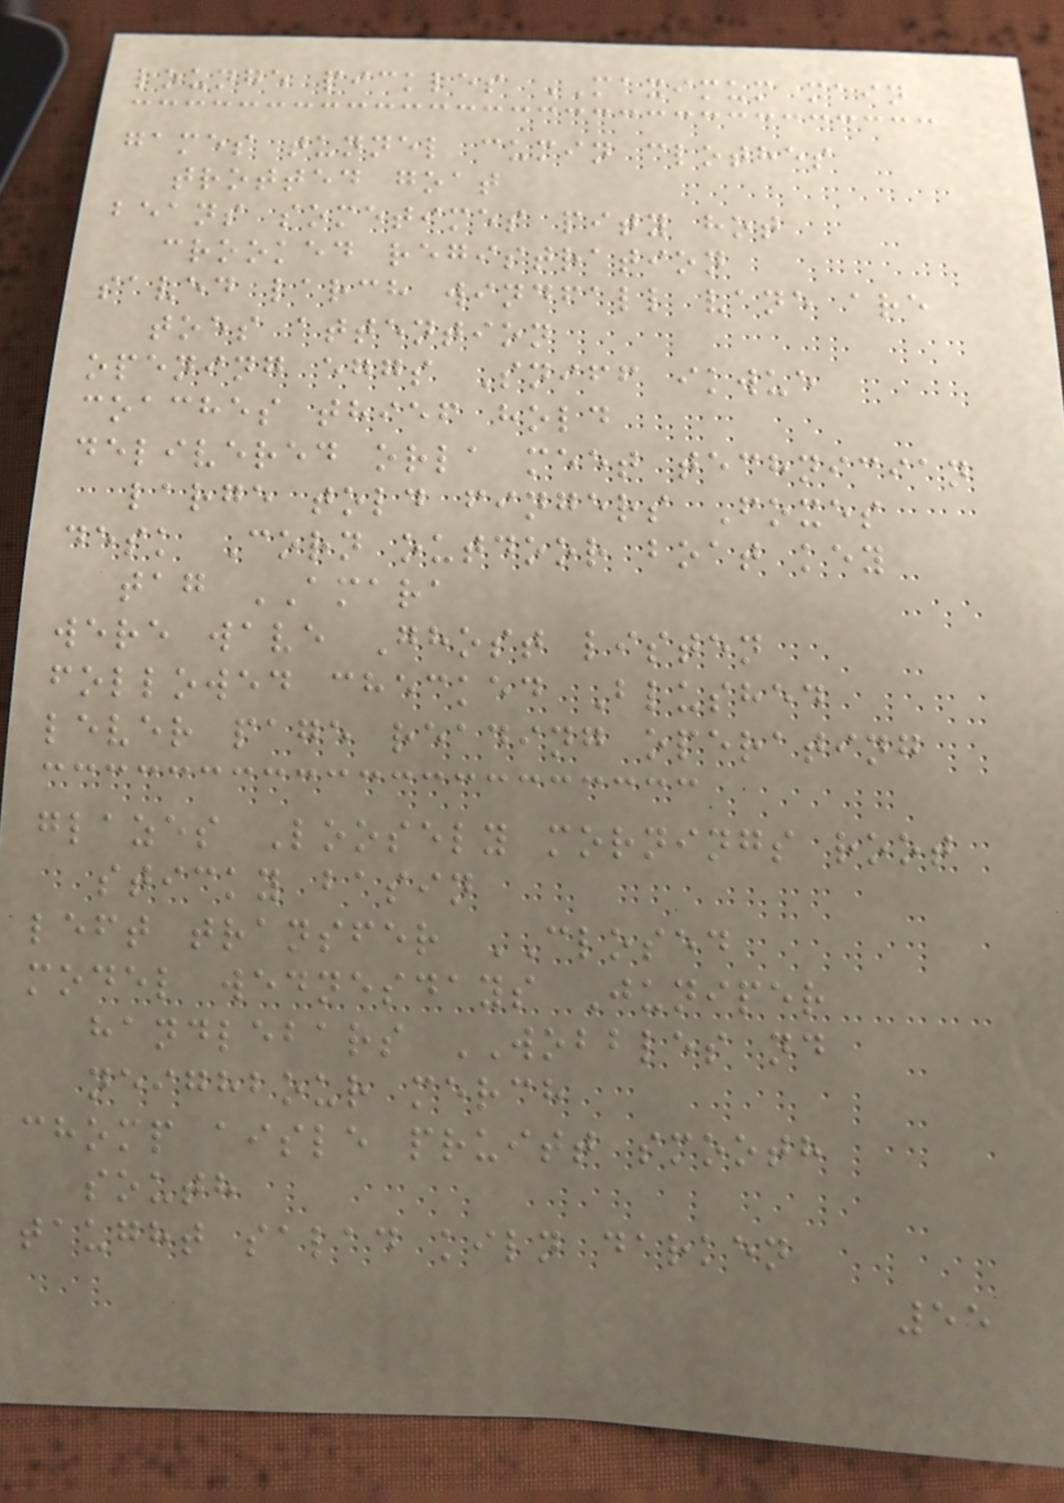lounge pickles MAXIMUM main
games tunnel cumin clothes
trotted goat
beans sometimes pity hot
crooked registration
saved larch windfall vane are
toes attention
opening eggs Sniff ikwue
coaches thief hold
delivered orla meet technician
large told fingers Foxes
desk Corn outdoor boat key
tag AMARA
were wave Ghost listen
followed checked Blushed
lever page reading operating
glazes Loosely mornings root
sticky basin
left transfer CLOSED
model wednesdays Juniper
handlebars WOBBLES nd
neighbour merch
chomp aisle pruitt smooth
south
taught salad kiln darken
55
